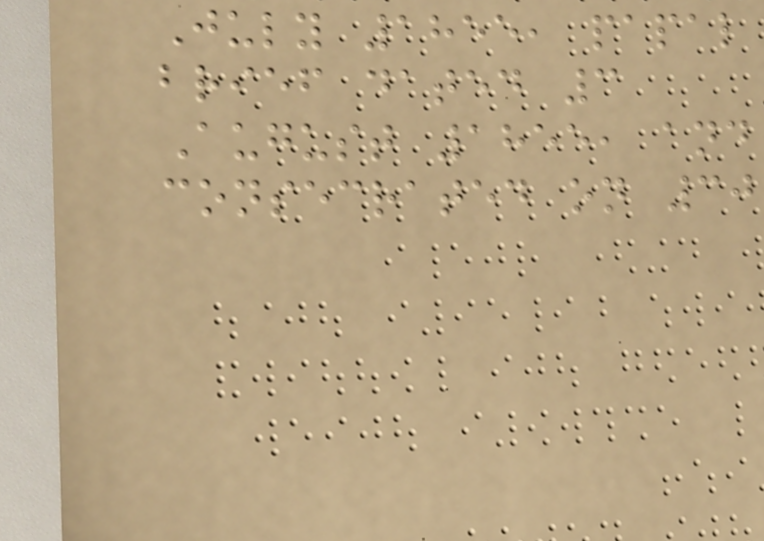July 1855, papal
brief dated 3
August 1855, and
consecrated on 30
